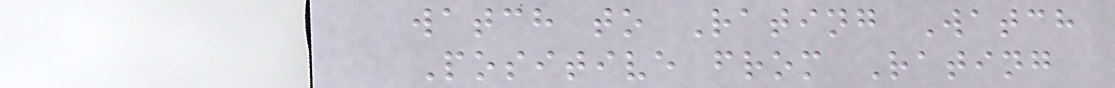watch to Rating Watch
Positive from Rating
